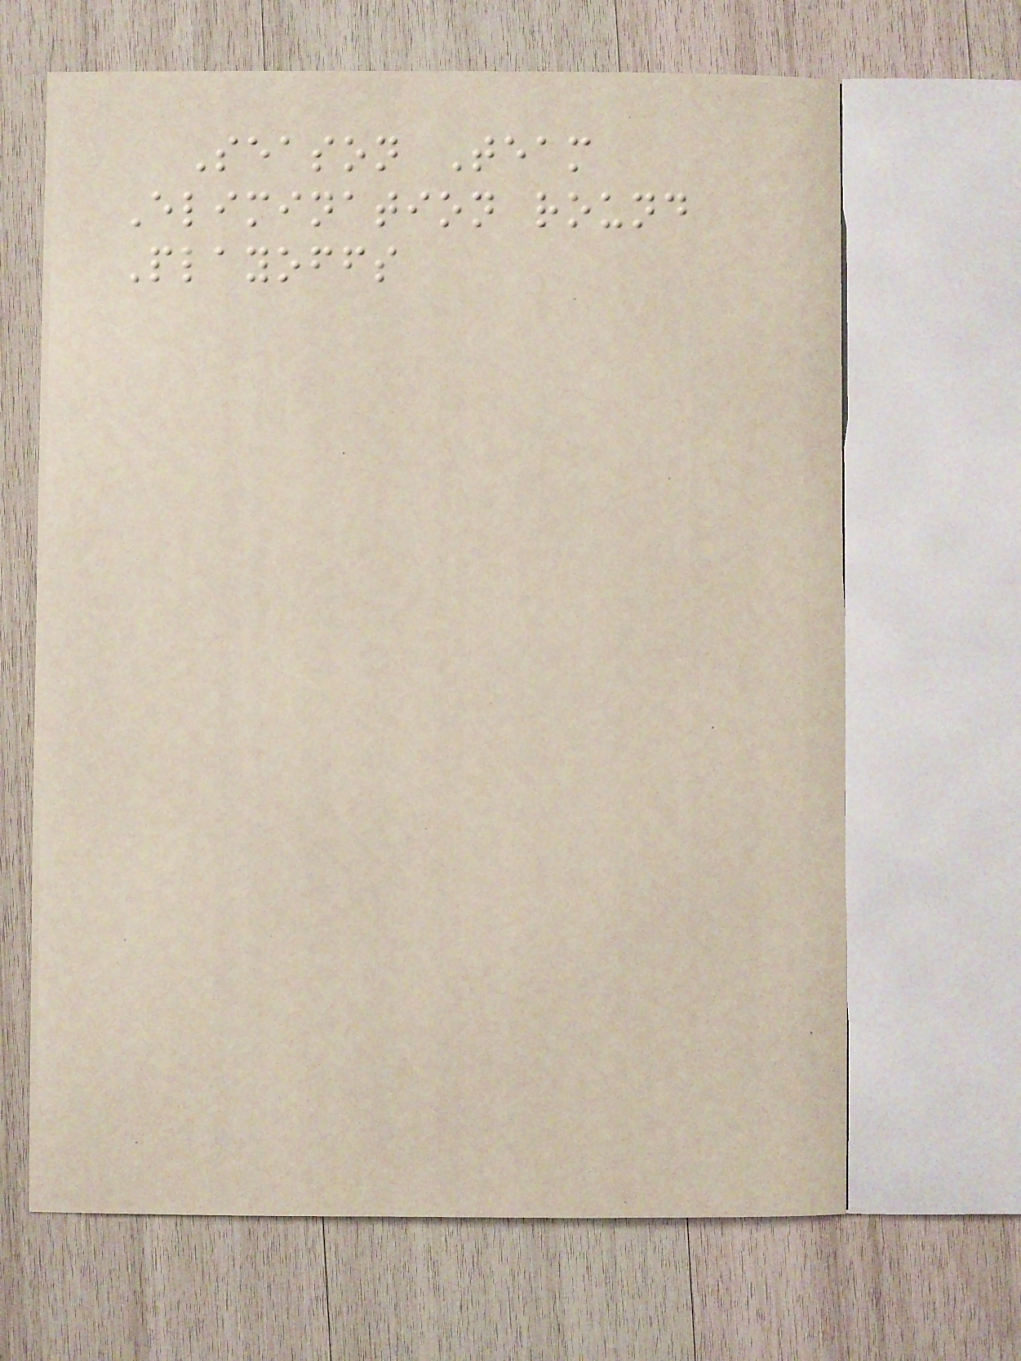Season Team
Elimination round
Playoffs
